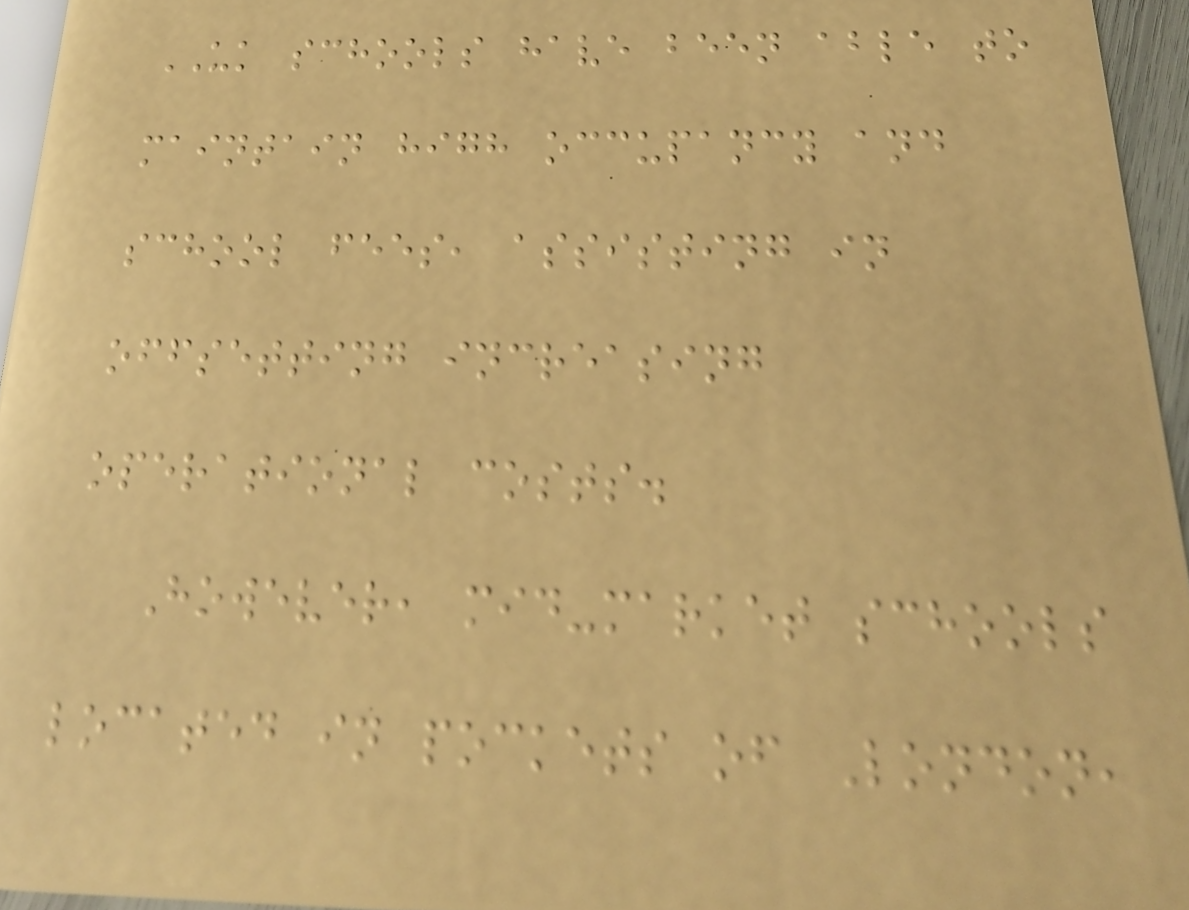UK schools have been able to
maintain high occupancy and
school fees, assisting in
offsetting increasing
operational costs.
However, mid-market schools
located in pockets of London,
